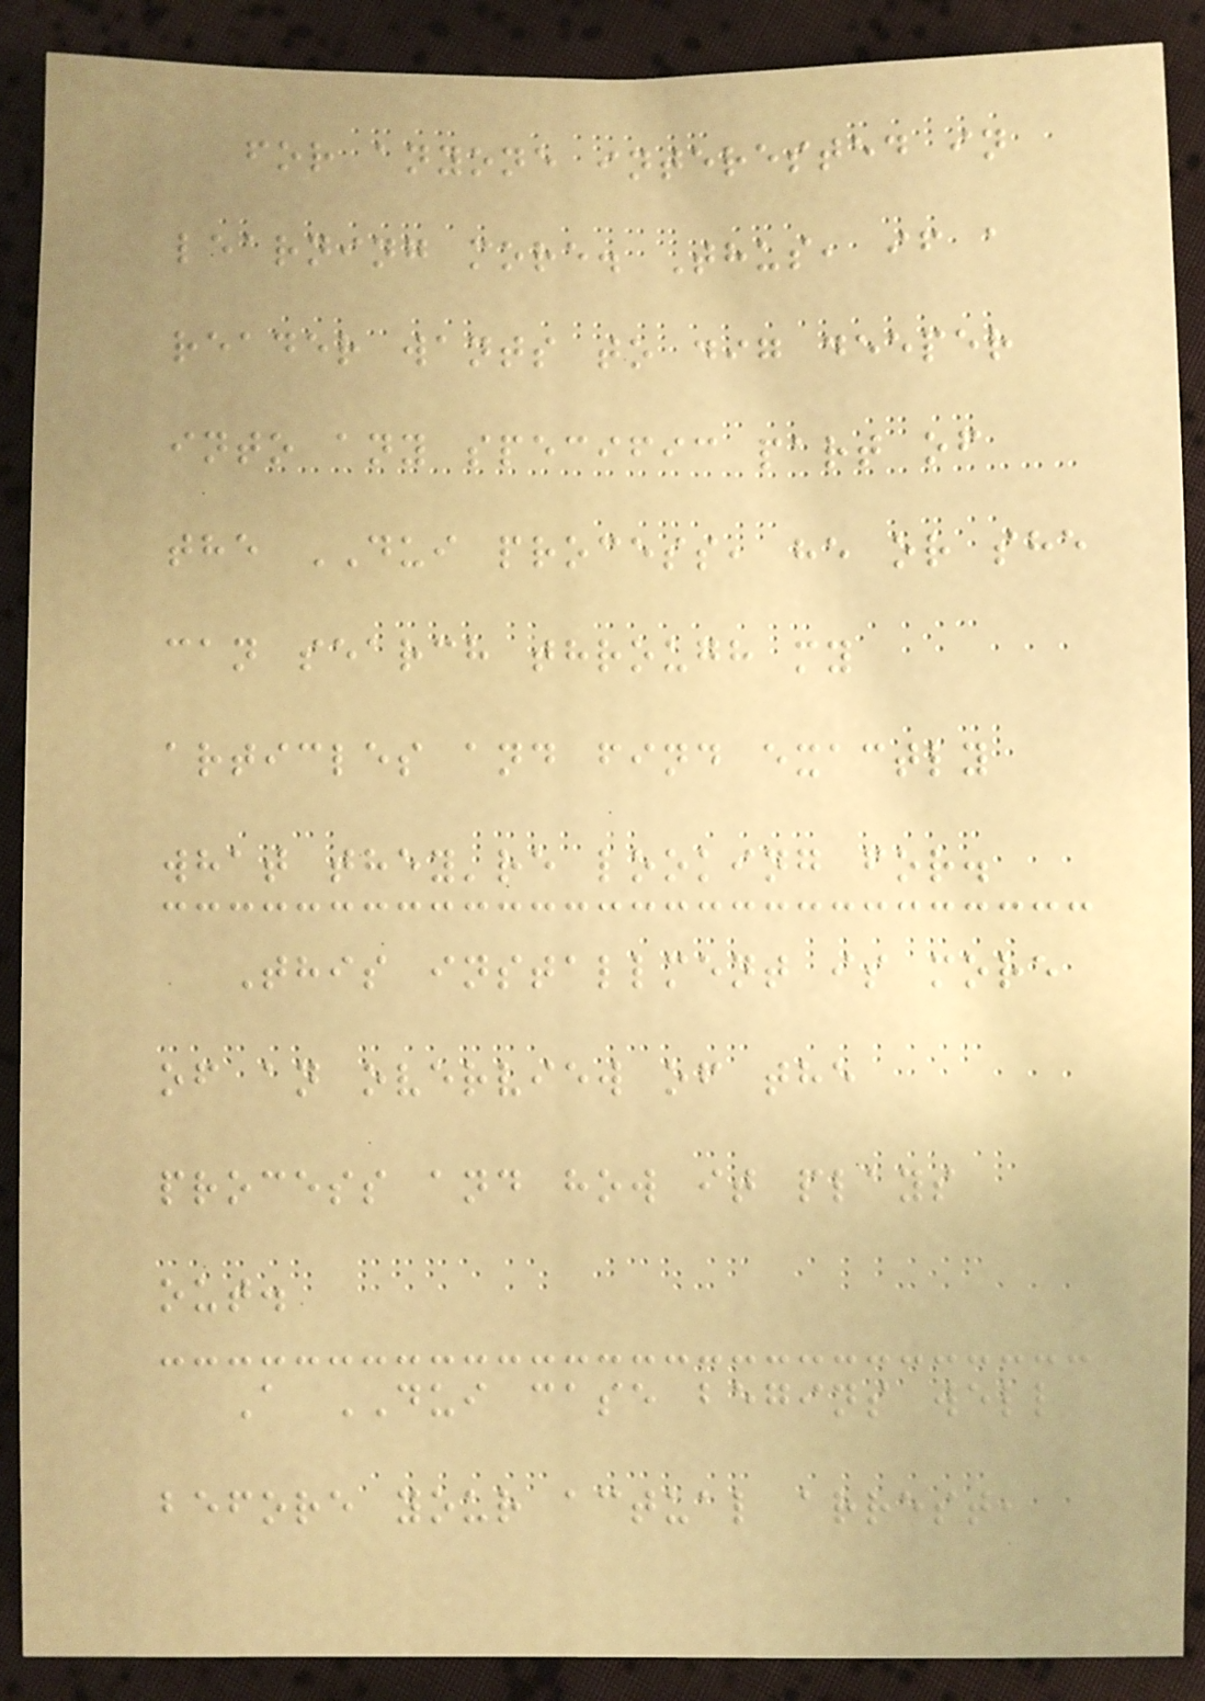for anyone interested in
learning more. Thus, if a
reader wants to dig deeper
into any specific part of
the DUI process, he or she
can search through my
articles and find exactly
what they're looking for.
This installment is more
of an overview of the
process and how it plays
out.
A DUI case begins well
before your actual arrest,
